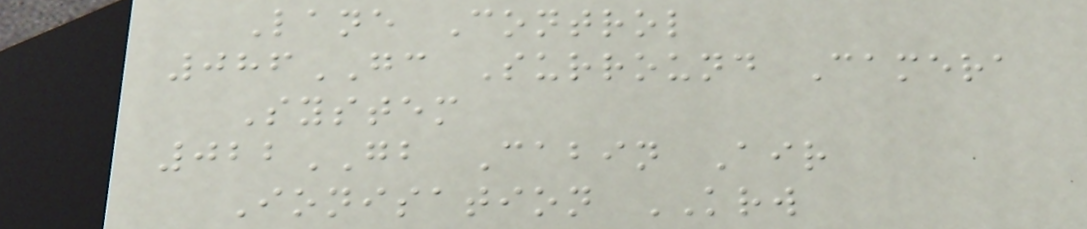Lane Control
086GC Surround Camera
System
022GB Cabin Air
Ionisation KRW
